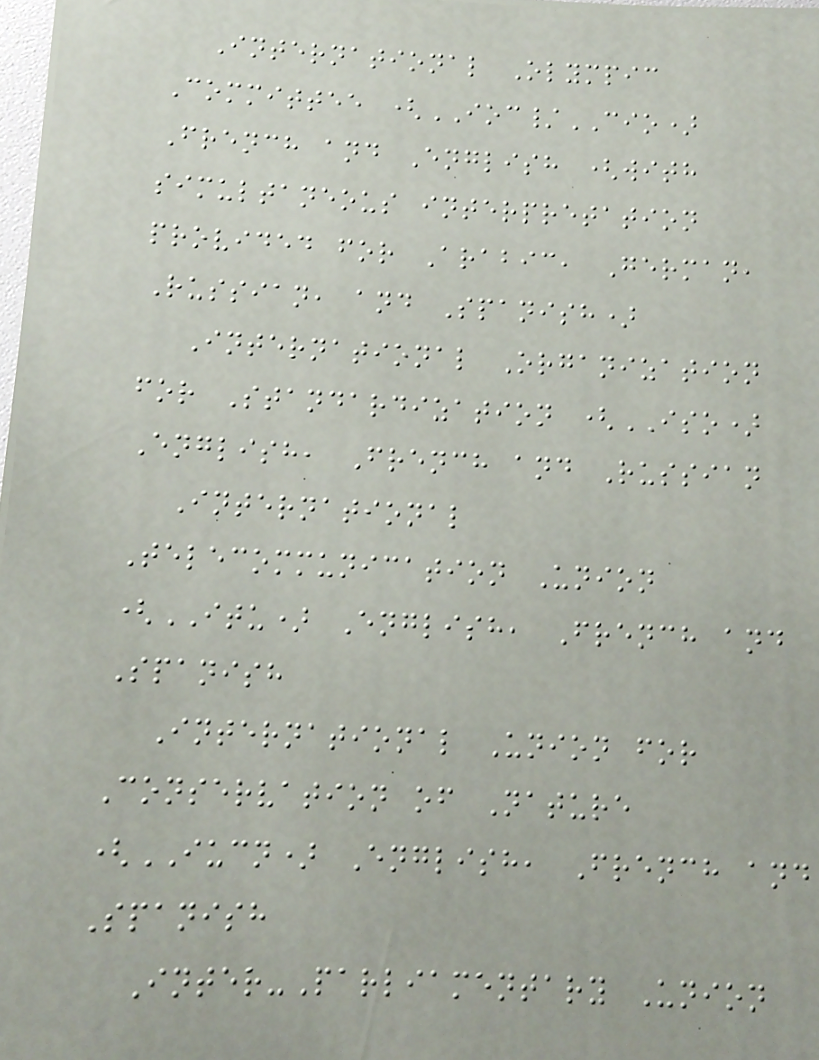International Olympic
Committee (IOC/CIO)
French and English (with
simultaneous interpretation
provided for Arabic, German,
Russian, and Spanish)
International Organization
for Standardization (ISO)
English, French and Russian
International
Telecommunication Union
(ITU) English, French and
Spanish
International Union for
Conservation of Nature
(IUCN) English, French and
Spanish
Inter-Parliamentary Union
